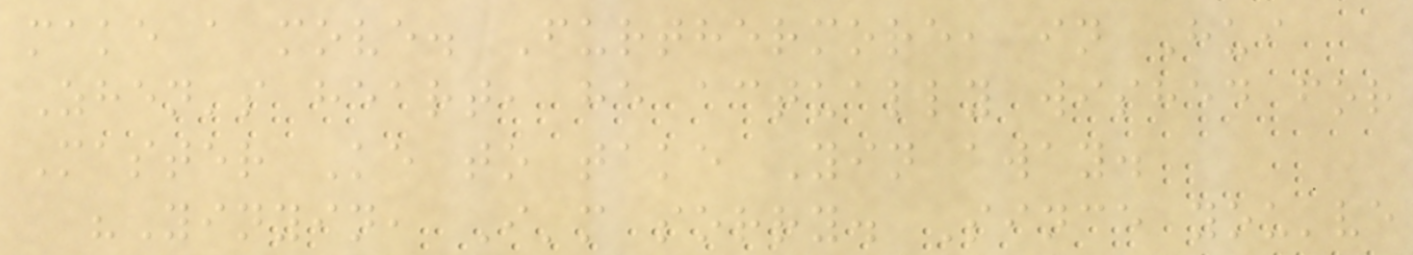make a move. Furthermore, in Hui
Zhen's heart, he actually wished for
Master Ke to take Yin away.
"Yinyin, I'm sorry. Since you've
